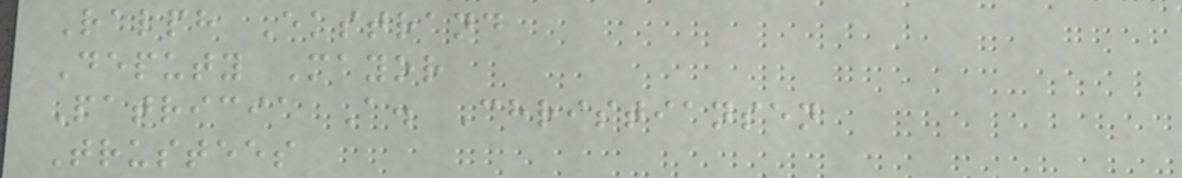Ralph Ekstrand
Deputy Mayor
Patricia A. Christiansen
Trustees
